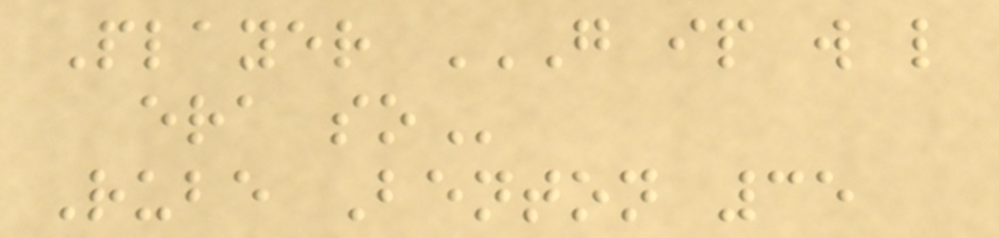Player G IP W L
ERA SO
Rube Benton 35
